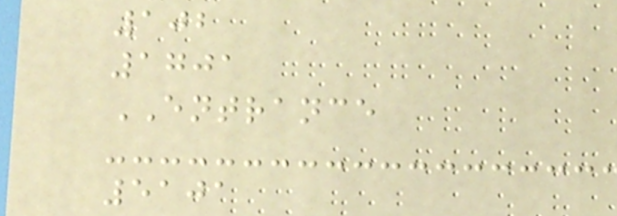102
1701
ENTRANCE
5101
